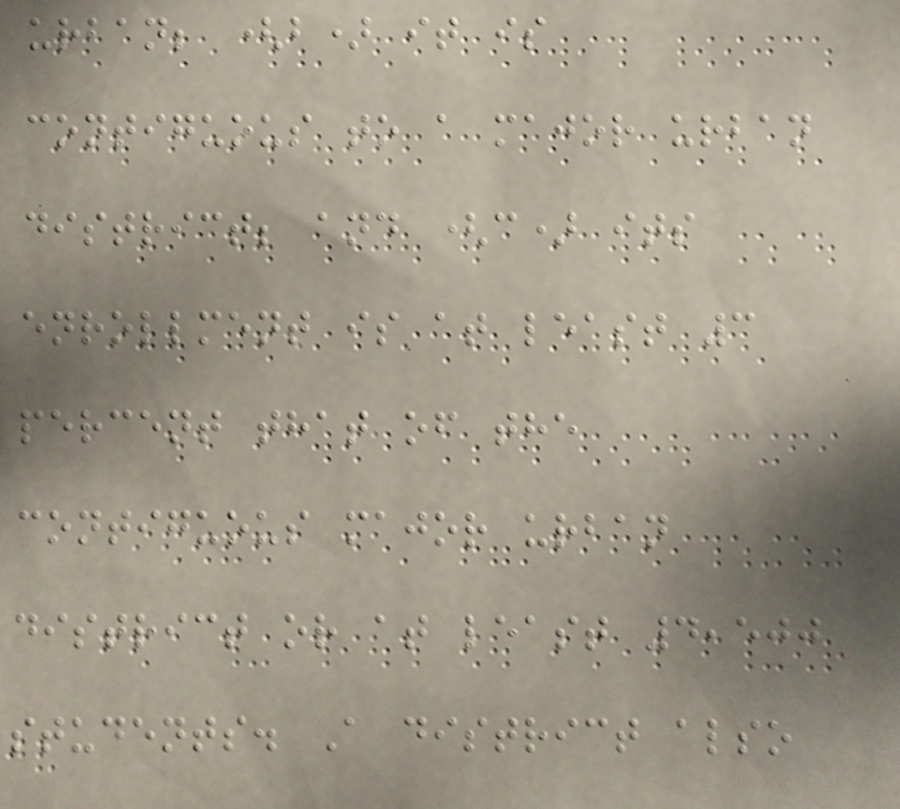urban; (b) it is
contiguous to a major urban
district; and (c) its
enrollment is at least 3
percent that of the
contiguous major urban
district or at least 4,500
students. A district also
